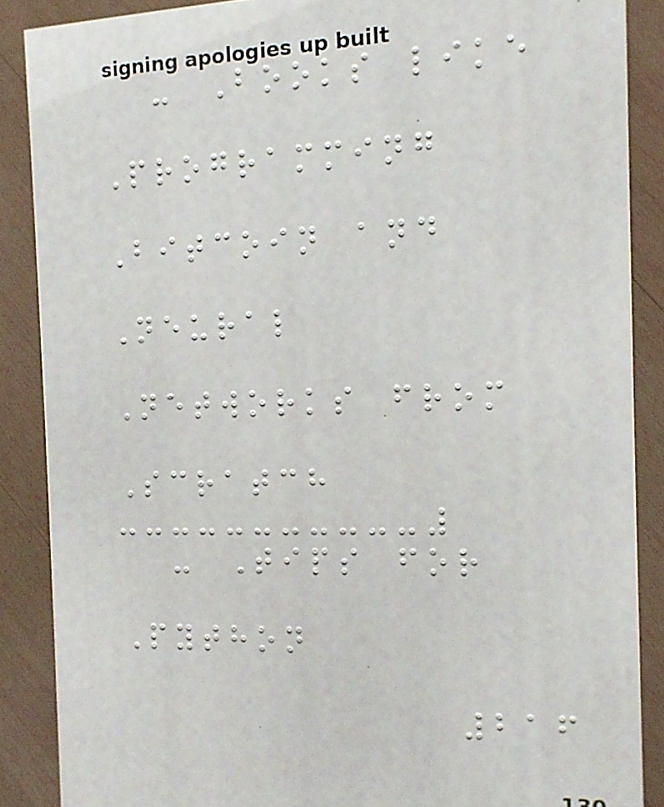- Books like
Programming
Bitcoin and
Neural
Networks from
Scratch
- Tips for
Python
216
